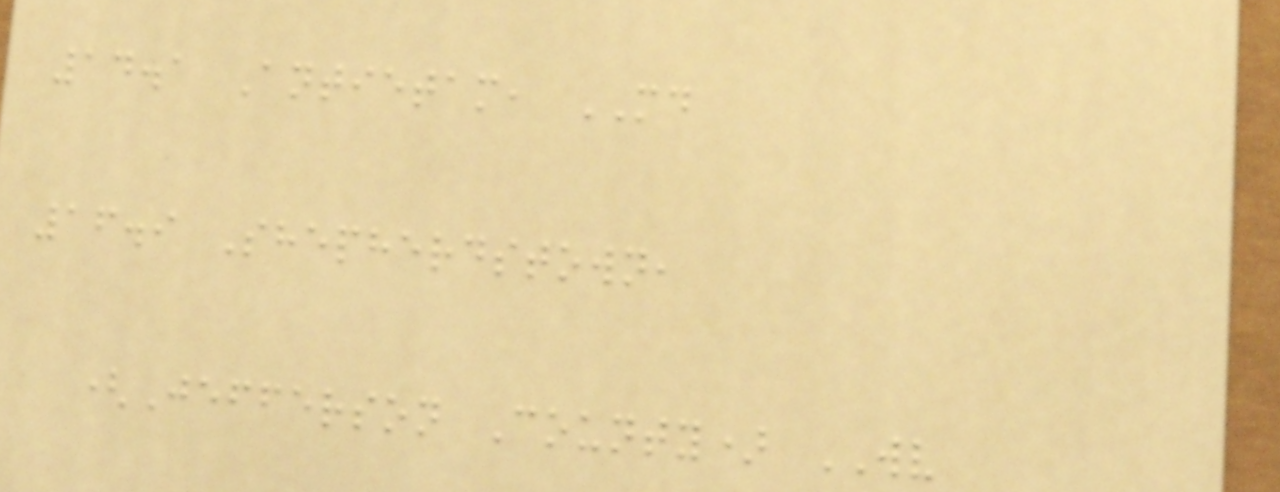14.1 Antietam, MD
16.9 Shepherdstown,
(Jefferson County) WV
